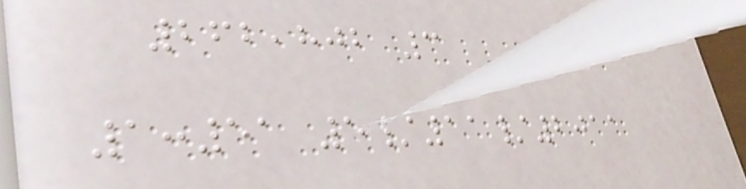262,802 3
1:51 5/11/2011
